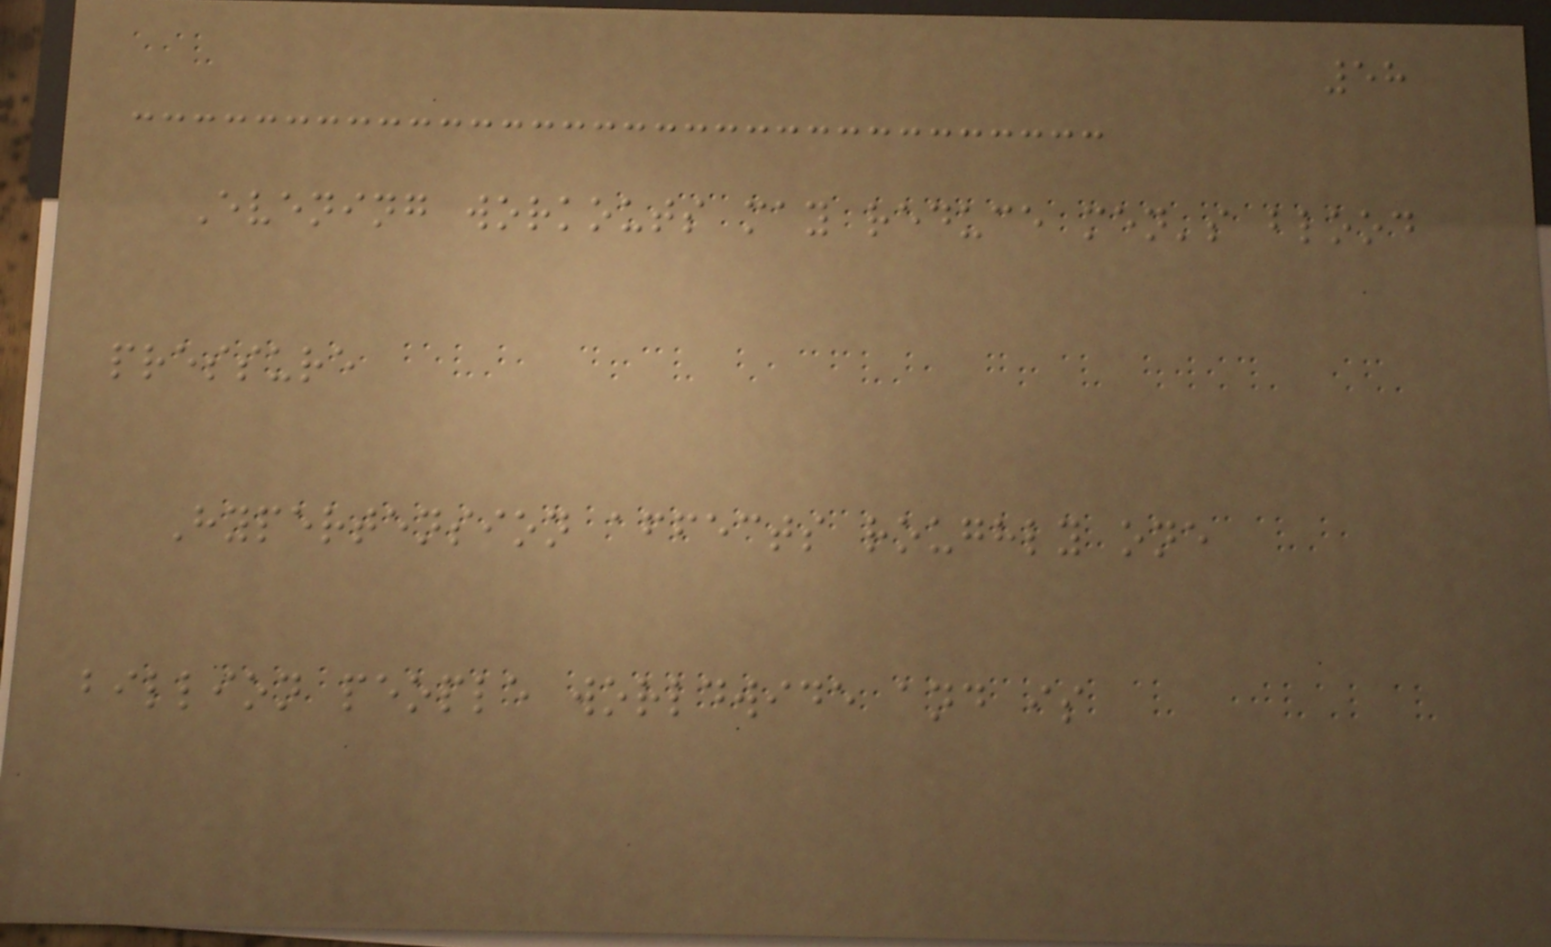58
Evening workouts may reduce men's blood
pressure
Hypertension affects roughly one
billion people worldwide and is
